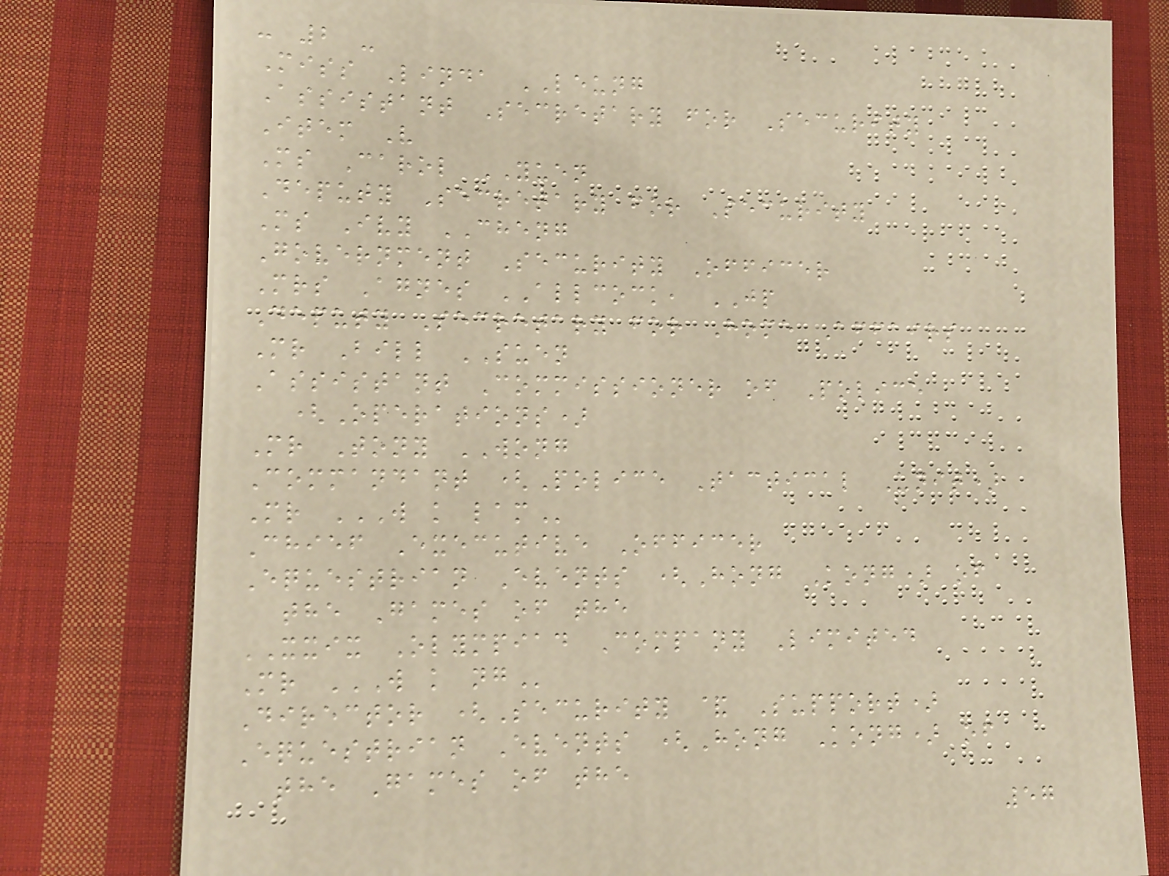- 2 -
Miss Linda LEUNG
Assistant Secretary for Security
Item V
Ms Carol YUEN
Deputy Secretary for Security
Ms Ivy CHENG
Government Security Officer
Mrs Agnes ALLCOCK, JP
Deputy Secretary for Home Affairs
Mr Bill SUEN
Assistant Commissioner of Police
(Operations)
Mr Tony WONG
Commandant (Police Tactical Unit)
Mr W K LAM
Chief Executive Officer
Equestrian Events (Hong Kong) of
the Games of the
XXIX Olympiad Company Limited
Mr W K NG
Director (Security & Support)
Equestrian Events (Hong Kong) of
the Games of the
57
